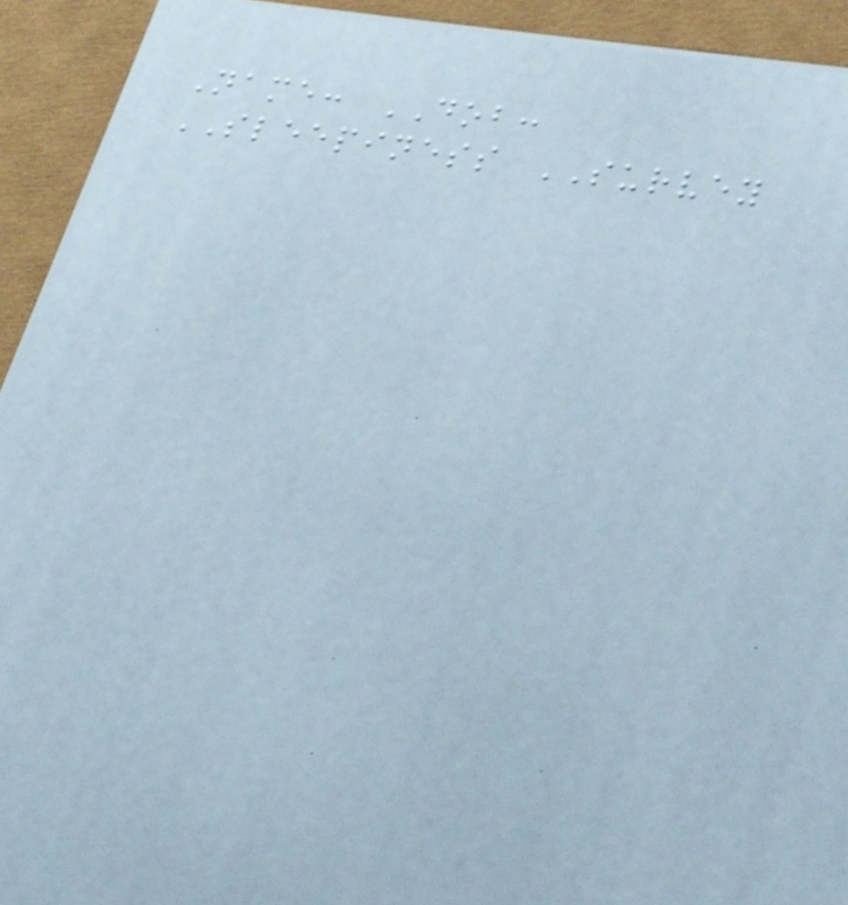Name: DOB:
SLEEPINESS SURVEY
